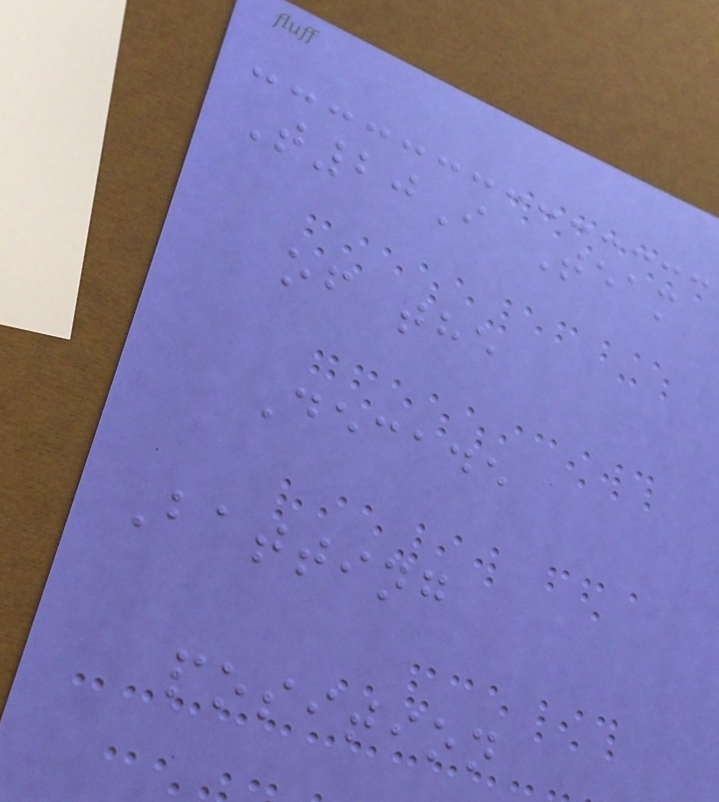T20I Team
of the
Decade
Batting
position
